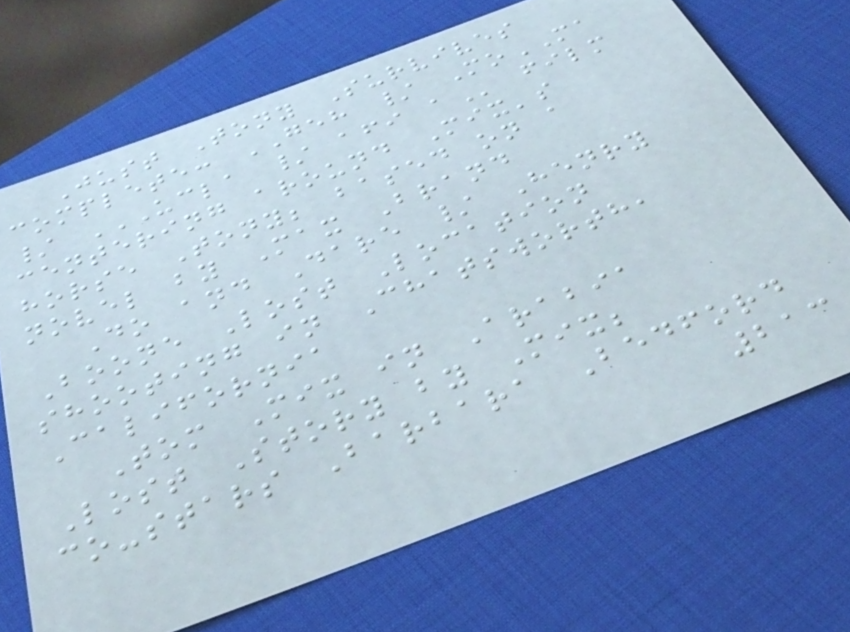Just Tony Survives
complete: GEH / MoMA
/ UCLA / AFI A film
centering around Mix's
horse Tony; based on a
novel by Max Brand
Do and Dare / Henry
Boone Lost Location
shooting in Chatsworth,
California
Tom Mix in Arabia
Lost Story by Mix;
co-stars Barbara Bedford
213
